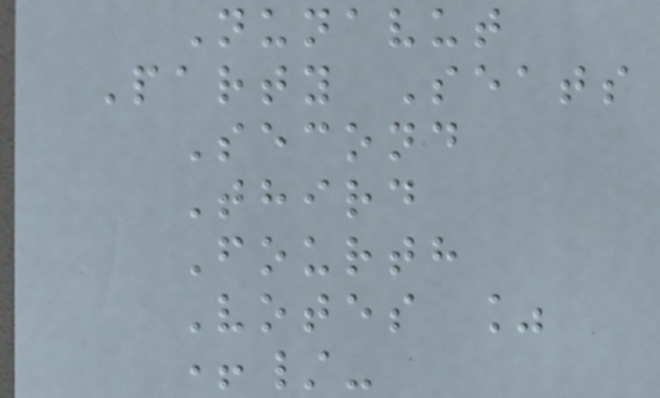Nunavut
Party Seats
Second
Third
Fourth
Votes %
+/-
